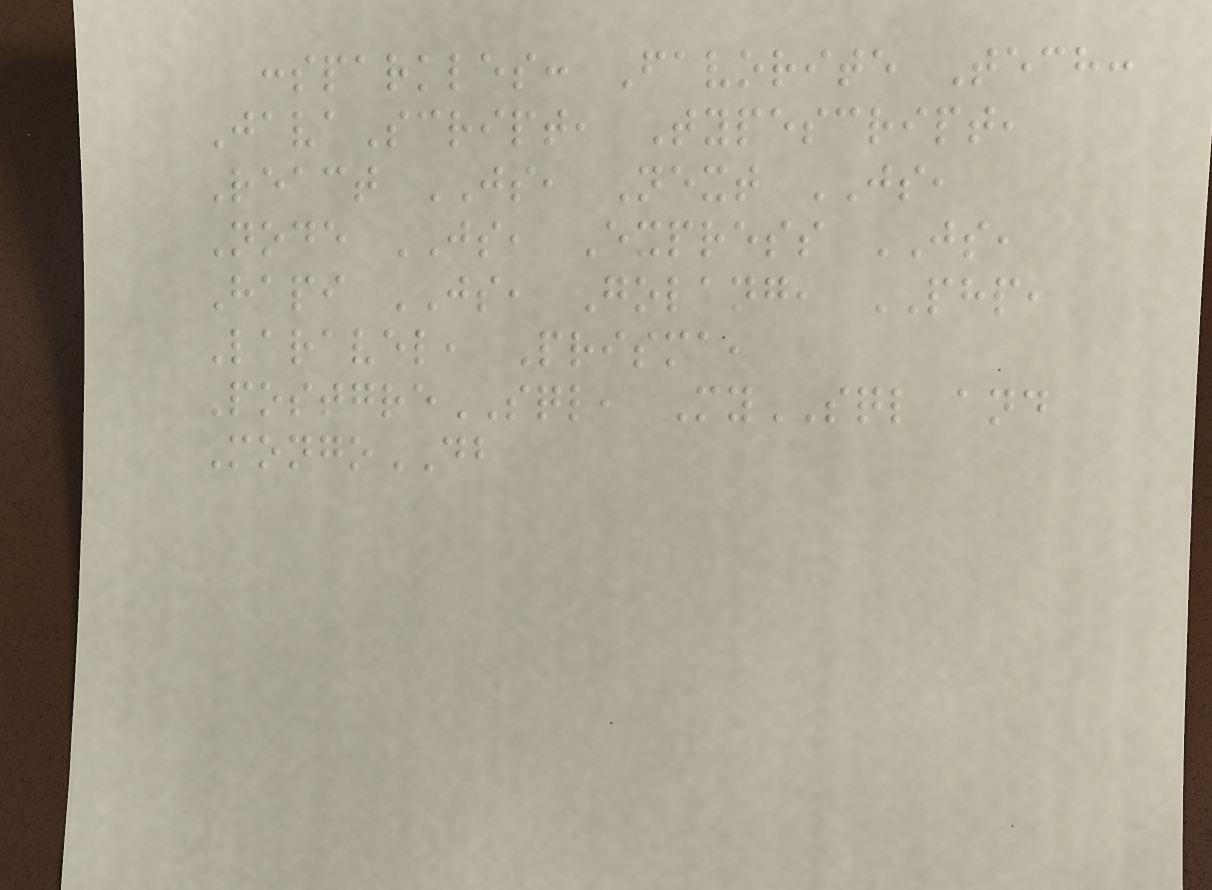:sparkles: Favorite Tech:
JavaScript, Typescript,
React JS, Next JS,
Node JS, Express JS,
Hapi JS, Golang, PHP,
Laravel, Prisma,
PostgreSQL, MySQL and
MongoDB
